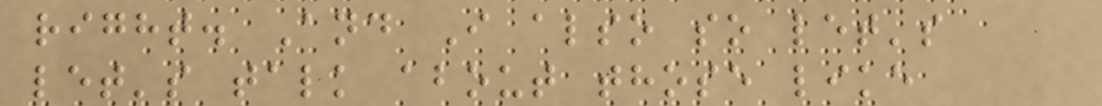right. And I also so let's
let's talk about those like
